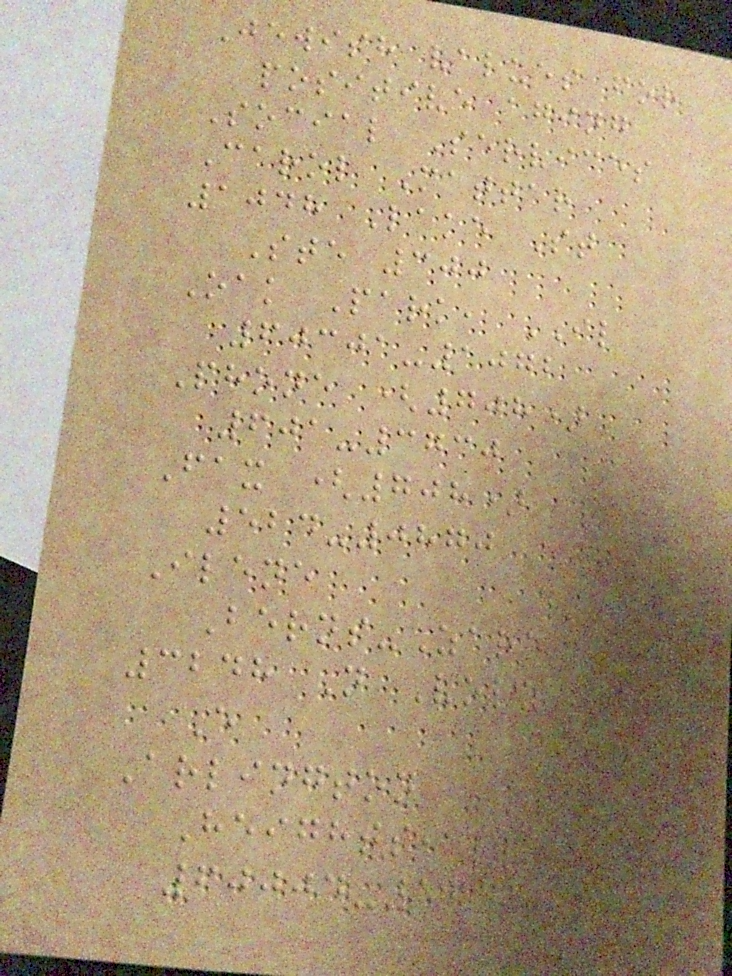Jewish values for
positive aging
Social Services
Carol Mattar
1048 Lake St
Ste 300
Oak Park, IL
60301-1072
Phone (708)
601-3730
Fax (708)
524-0870
Ilene
Berns-Zare
3248 N Volz Dr
E
Arlington
Heights, IL
60004-1642
